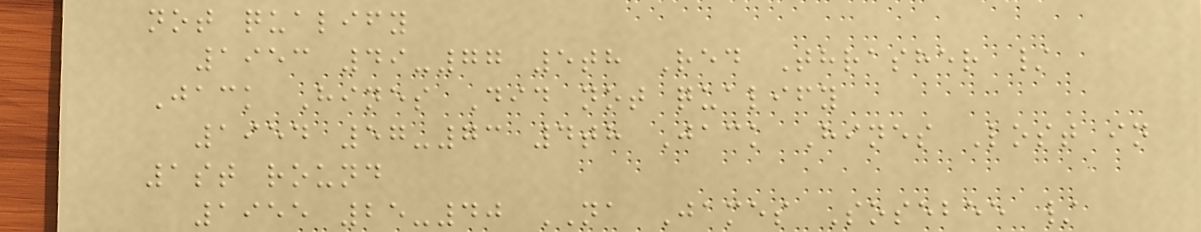not qualify
1953 49-77 5th Red Thrasher /
Jack Hines Did not qualify
1954 57-73 4th Jack Hines Lost in
1st round
1955 25-40 NA James Sosebee /
